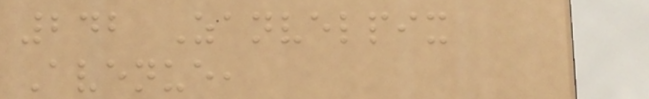242 Zanvelpix
Avenue,
